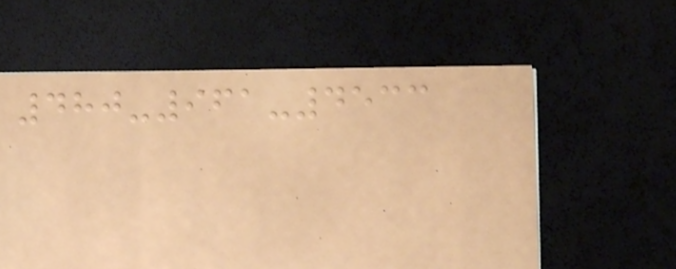480-961-4533
